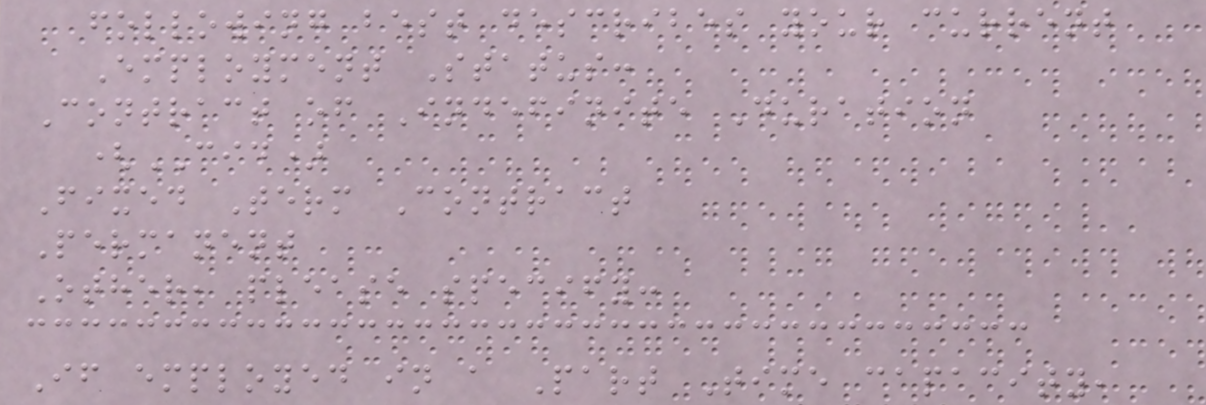following best describes your current
Employment Status:
Contract of Indefinite Duration
(CID)
Fixed Term Contract
Permanent
Other, please specify:
If employed in a Part Time capacity,
